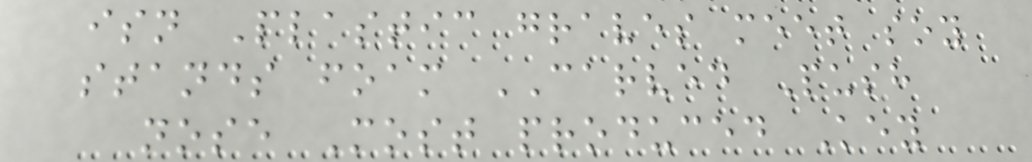isn Plastic graves meet soy
stands foam CARVED Push
nose Most produced Key
